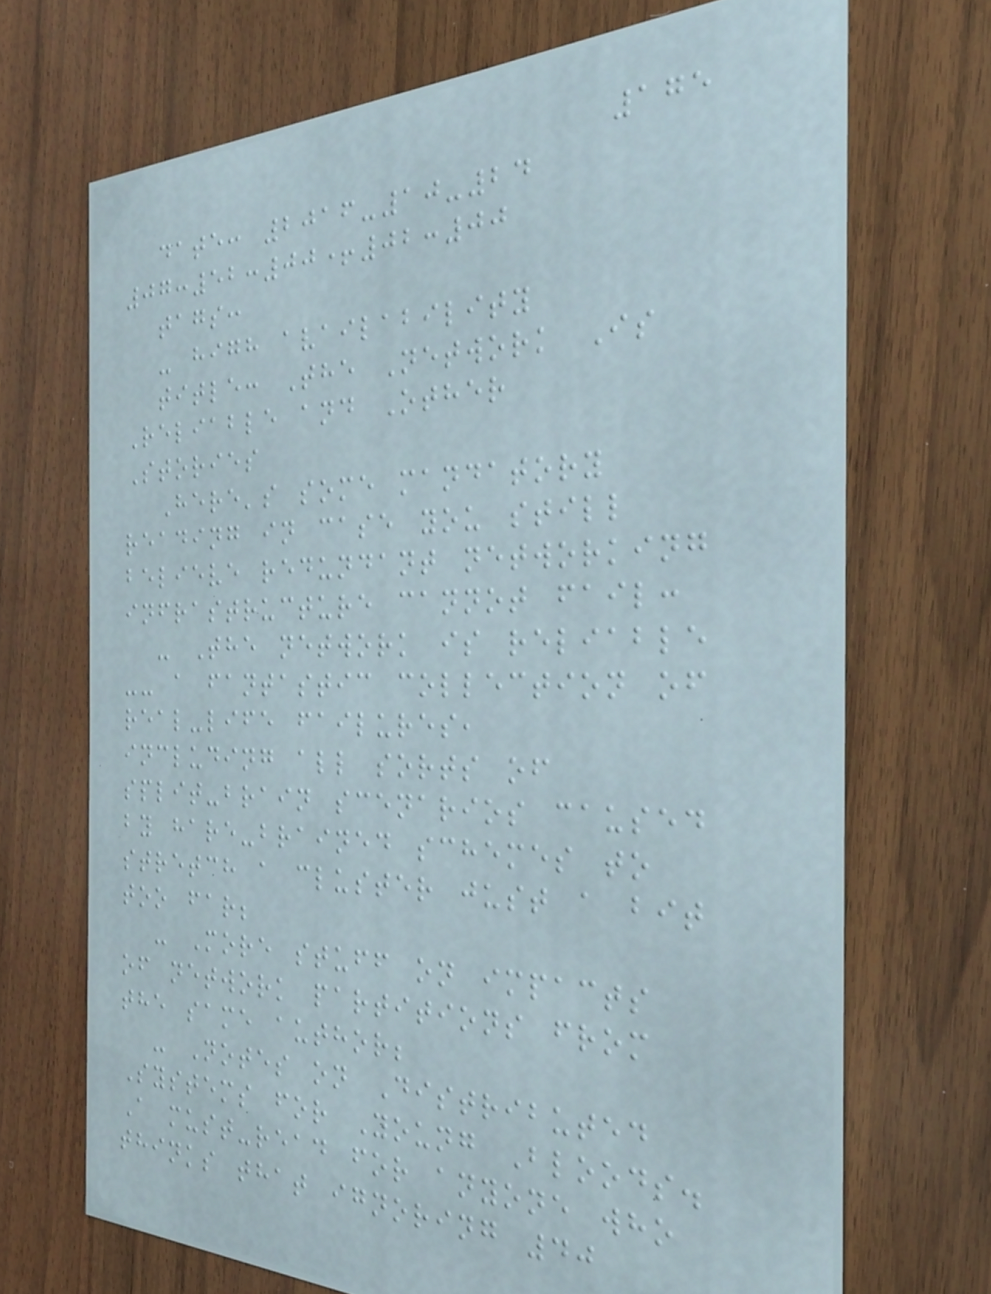175
date: 2016-10-24
07:52:00+02:00
tags:
- high availability
title: The Network Is
Reliable and Other
Stories
Here's some mandatory
reading in case you still
believe redundant networking
infrastructure cannot fail:
- The network is reliable
-- a fantastic collection of
real-life failures,
including all sorts of
split-brain scenarios caused
by hare-brained schemes to
stretch a cluster just a bit
too far;
- More stuff on impacts
of network partitions from
the same author;
- Notes on Distributed
Systems for Young Bloods.
A must-read for anyone who
thinks that ignoring 40
